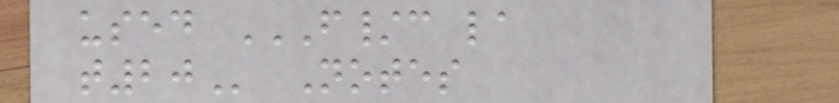used F/C LA
T20 Notes
